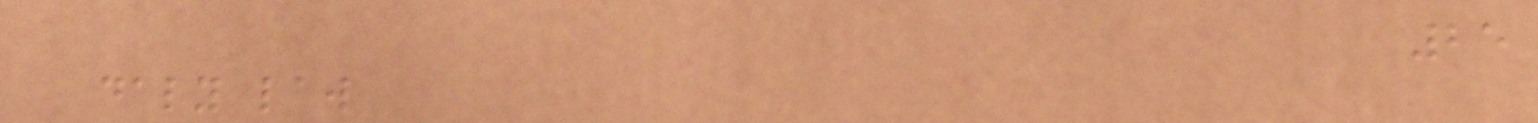25
daly law
